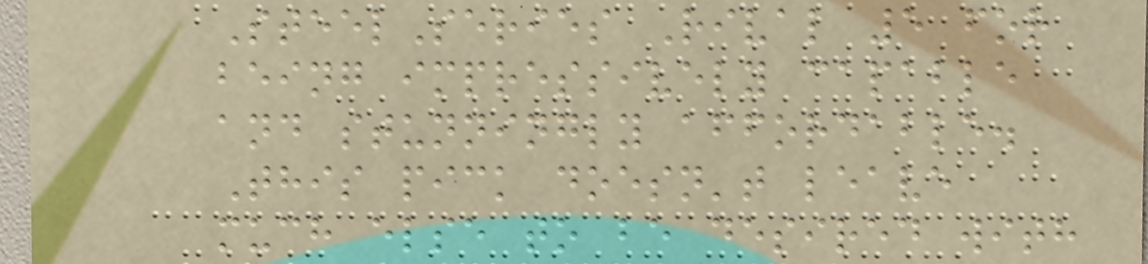SteelSeries Rival 5 for
being impressively capable
and stunningly affordable.
This pick doesn't leave
much else to be desired with
